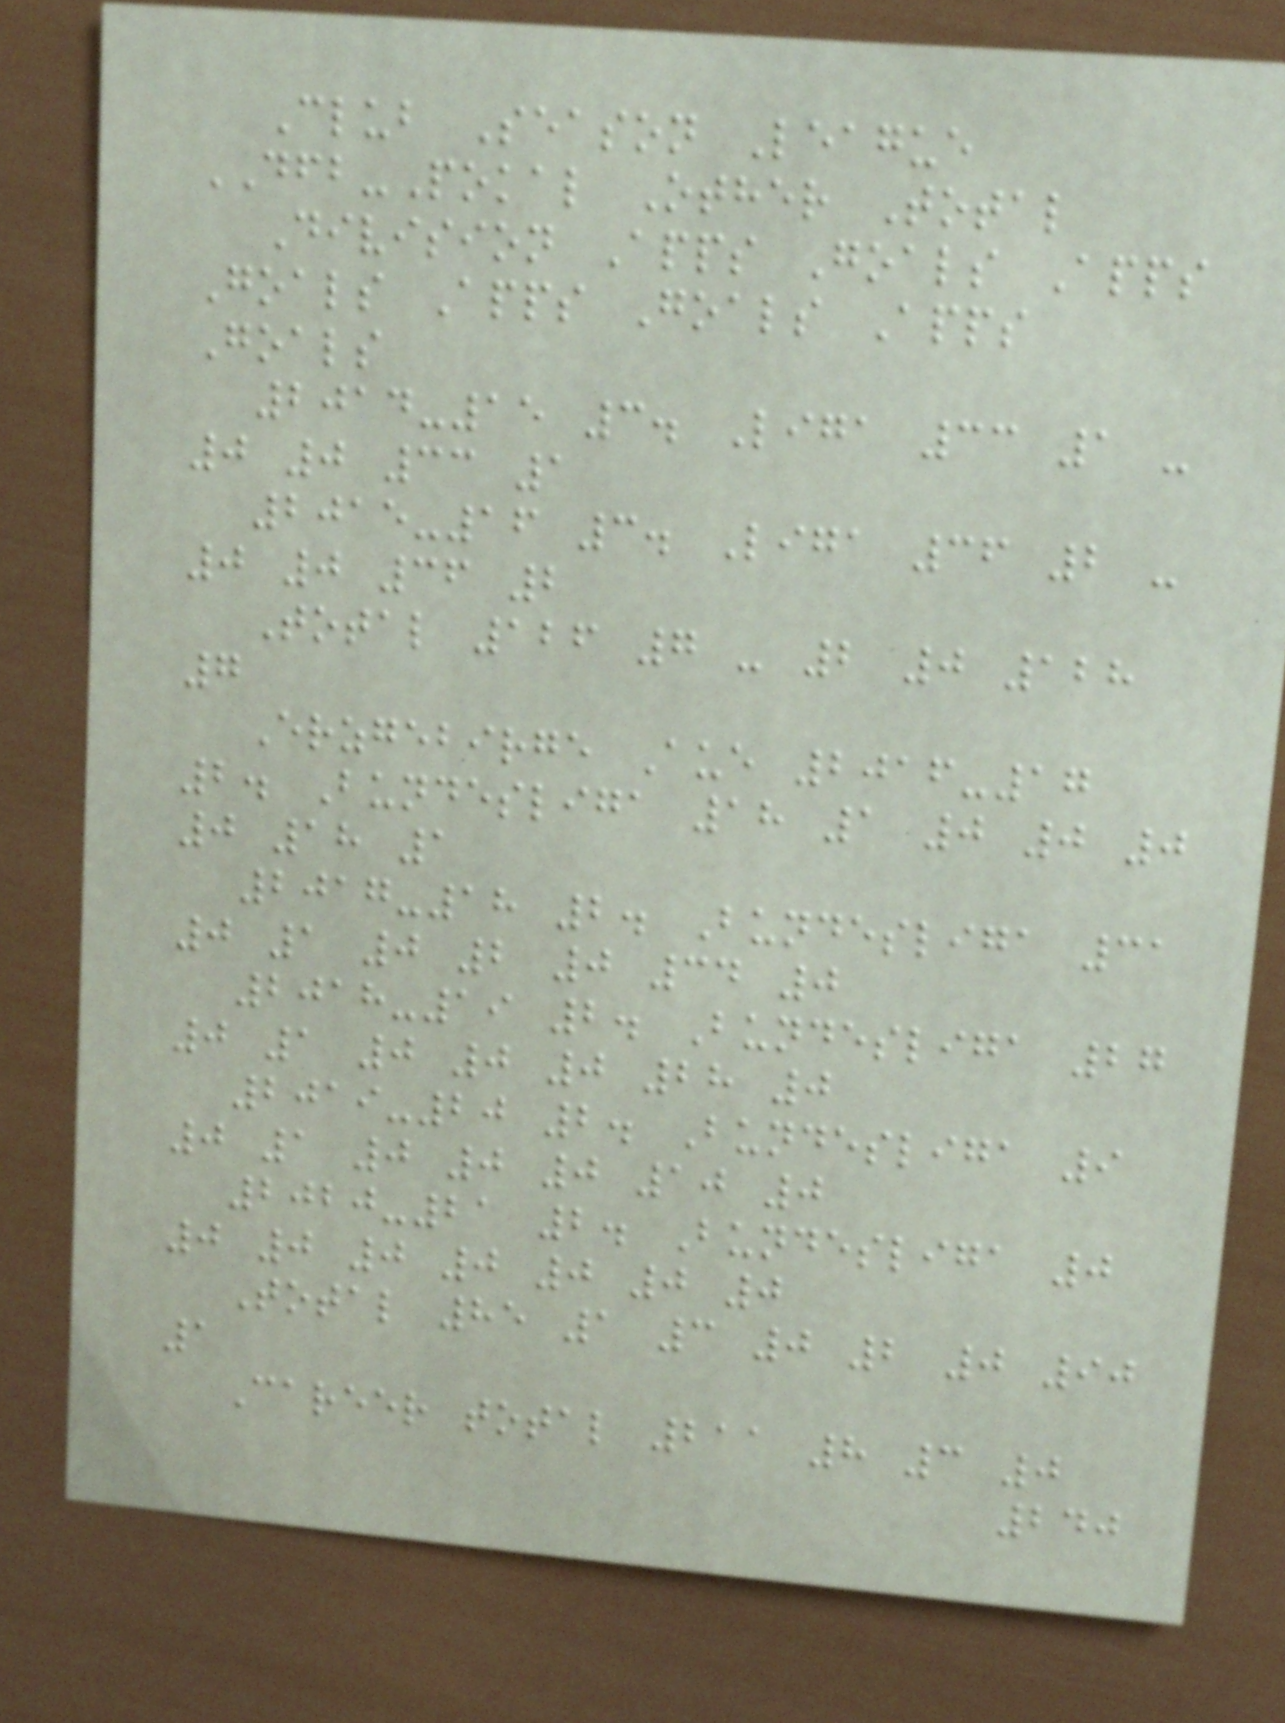Club Season League
DFB-Pokal Other Total
Division Apps Goals Apps
Goals Apps Goals Apps
Goals
2014-15 3. Liga 33 1 -
0 0 33 1
2015-16 3. Liga 36 2 -
0 0 36 2
Total 126 7 - 2 0 128
7
Erzgebirge Aue 2016-17
2. Bundesliga 18 1 0 0 0
0 18 1
2017-18 2. Bundesliga 31
0 1 0 2 0 34 0
2018-19 2. Bundesliga 27
0 1 0 0 0 28 0
2019-20 2. Bundesliga 9
0 1 0 0 0 10 0
2020-21 2. Bundesliga 0
0 0 0 0 0 0 0
Total 85 1 3 0 2 0 90
1
Career total 211 8 3 0
240
